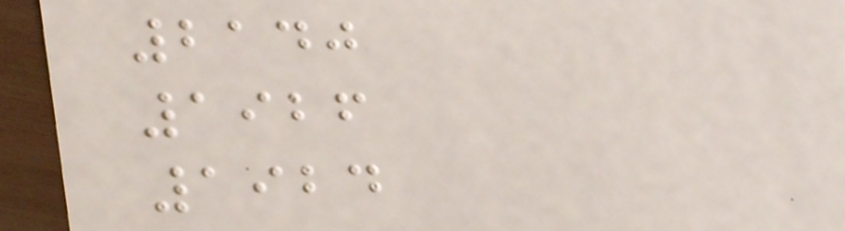2140
1926
1924
